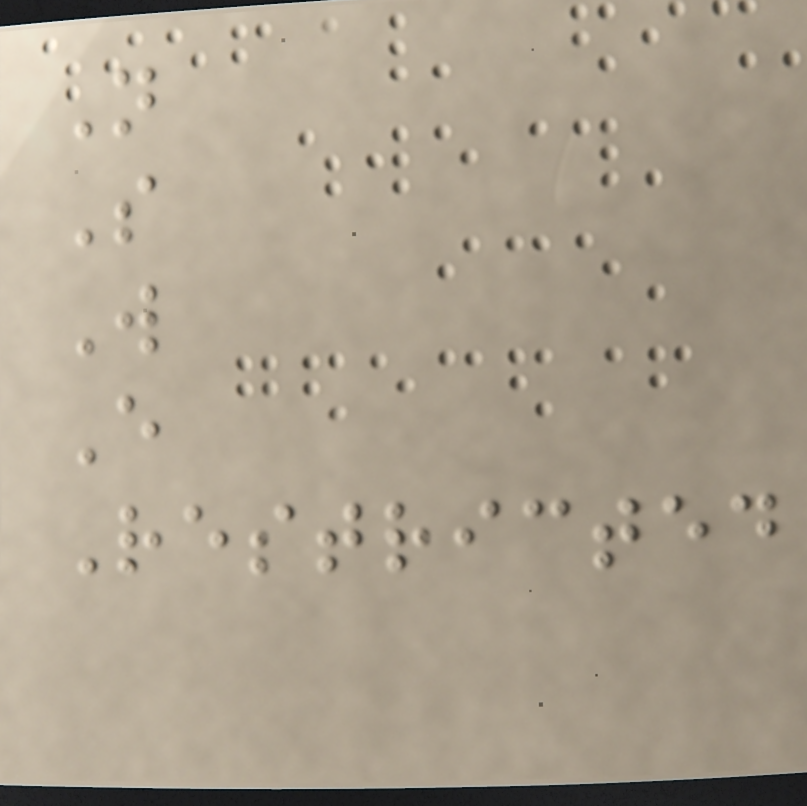N
S
W
E
Restricted
